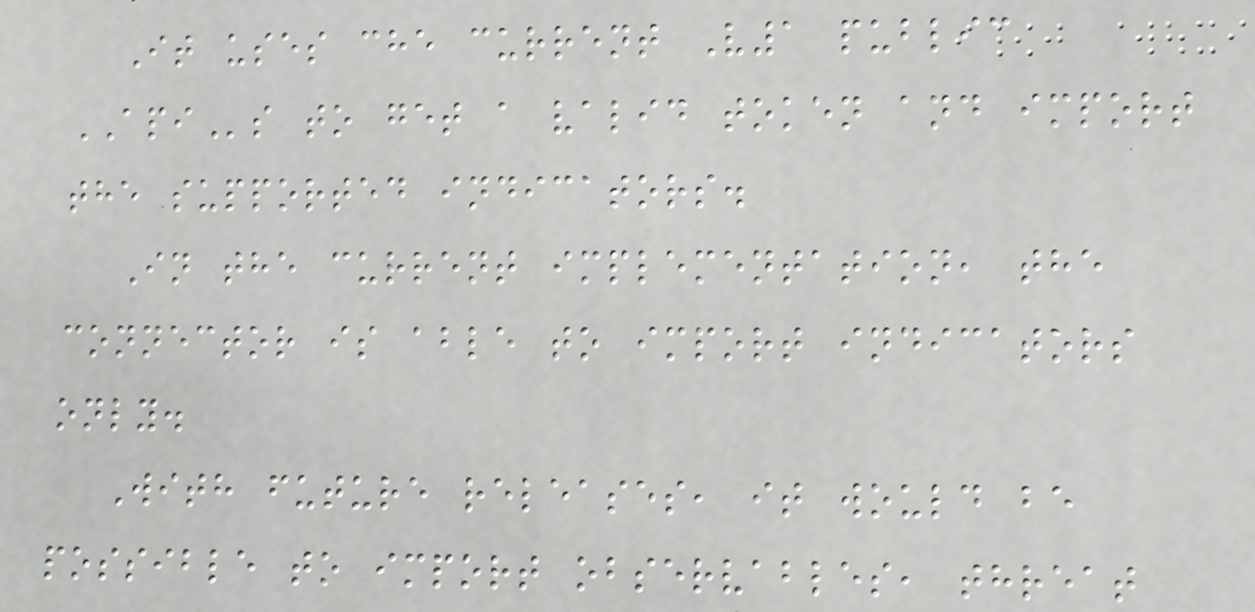It uses che current V1 public
APIs to get a valid token and import
the supported indicators.
In the current implementation, the
connector is able to import indicators
only.
With future releases, it would be
possible to import observables, threat
